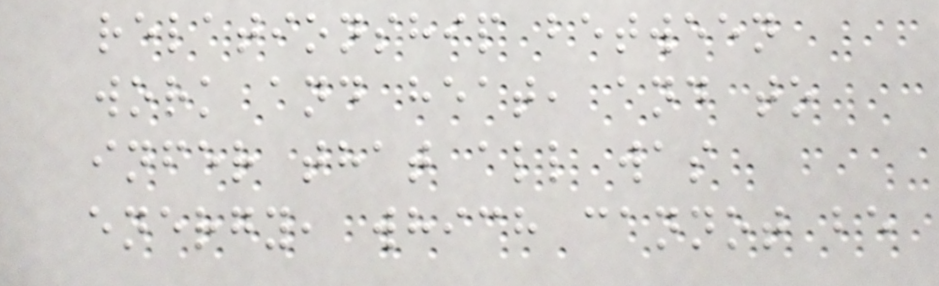relationship between
work and heat, and to
infer that all was
energy, which cannot be
